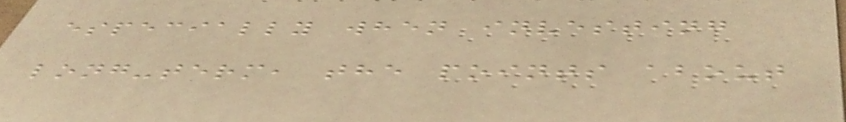especially when investing
long-term, the points about
